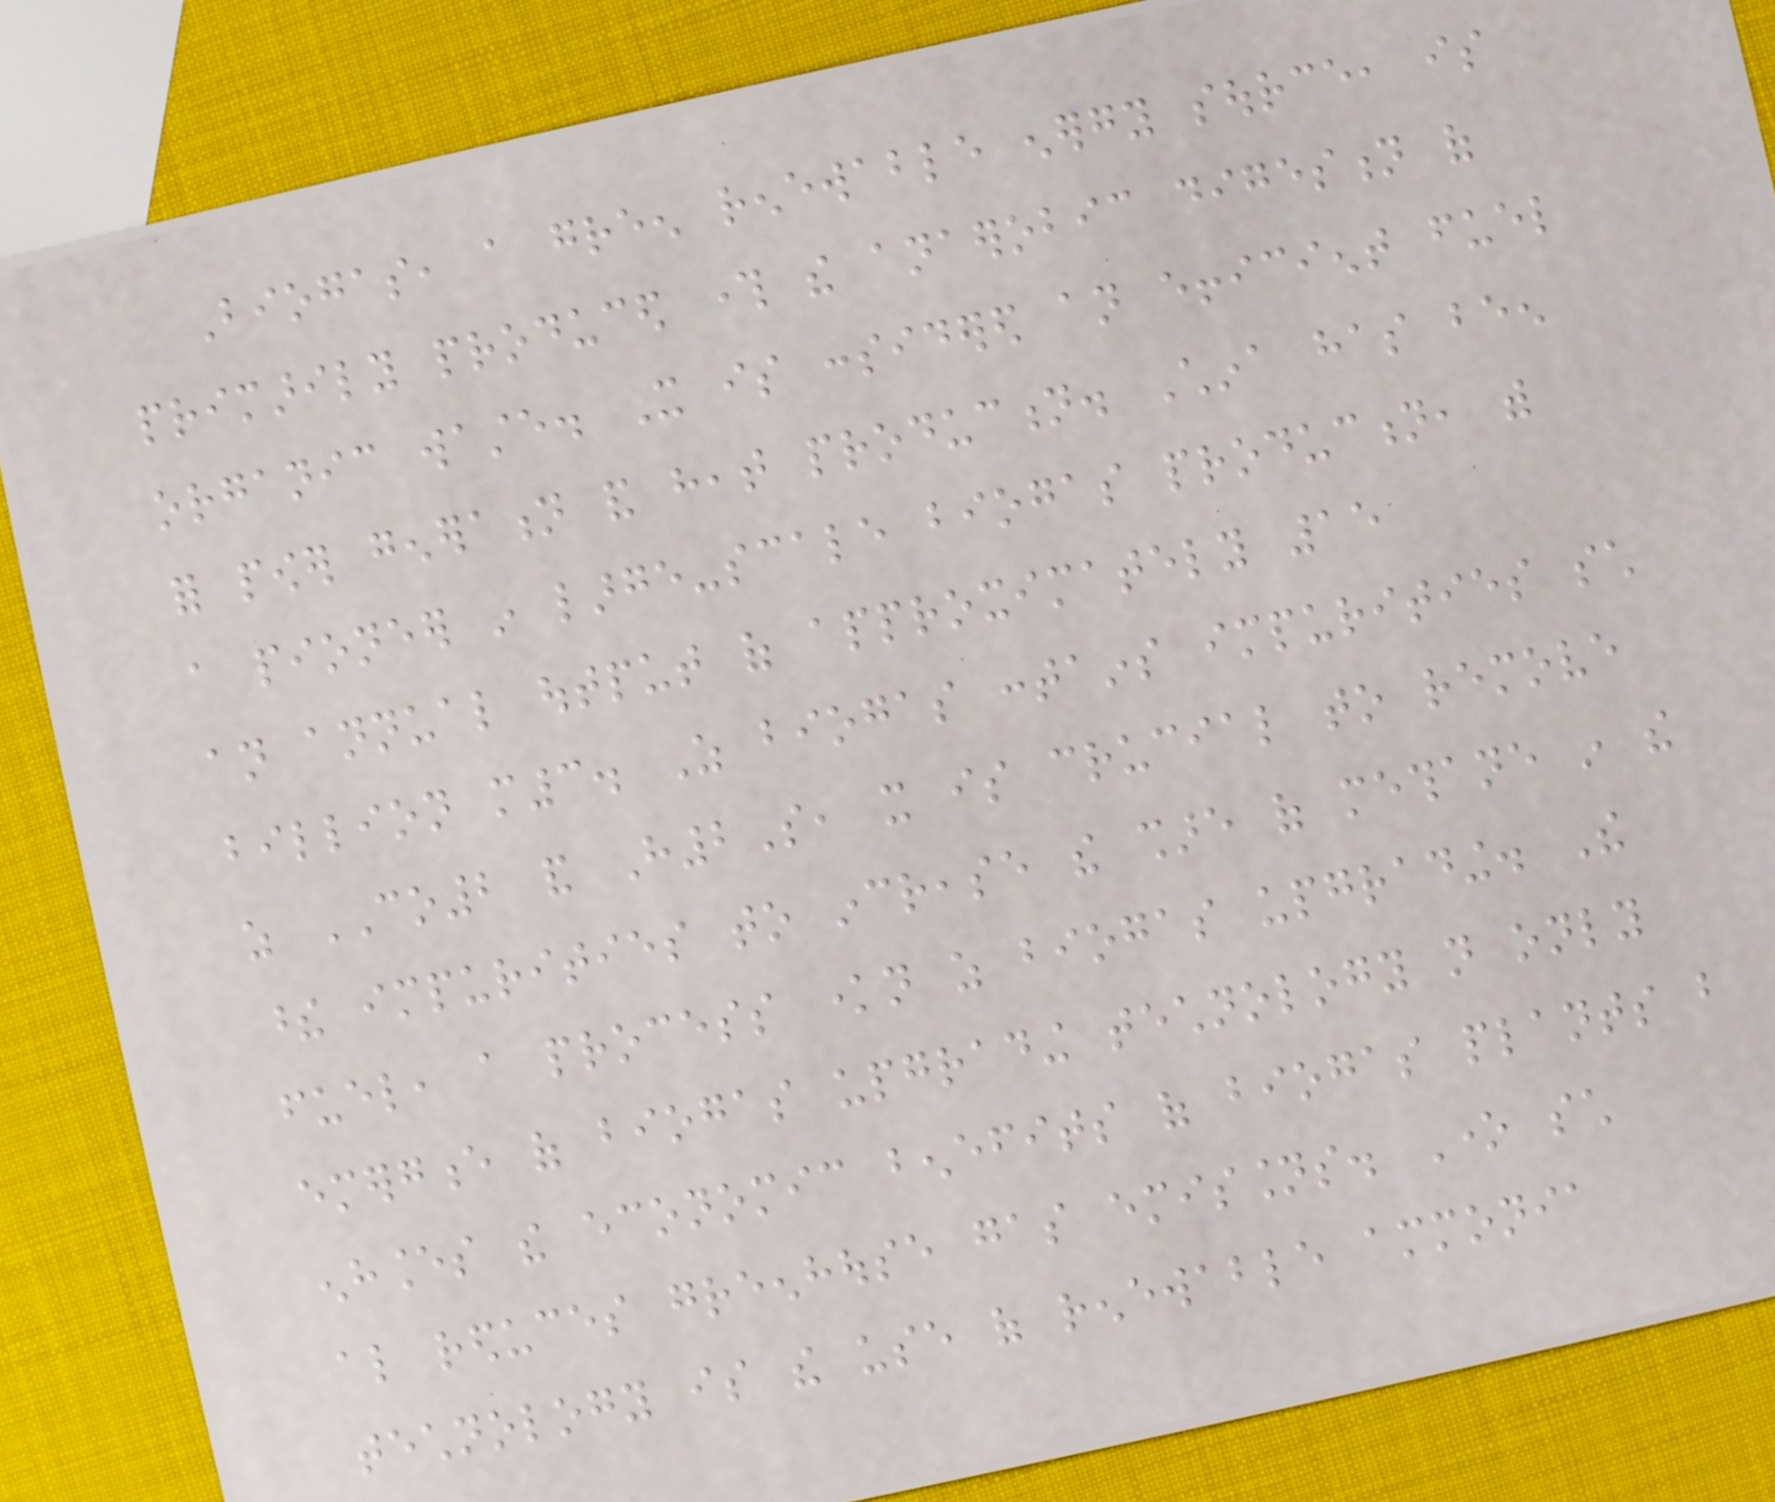Biogas, a green renewable energy source, is
primarily produced through the anaerobic digestion of
organic waste. It is considered an efficient fuel
for power generation and heat production. China has been
a pioneer in large-scale biogas production, with
an annual output of approximately 15
billion m3. As biogas contains impurities such
as CO2 and H2S, it is crucial to remove
these impurities to increase the share of methane in the
fuel, a process known as biogas upgrading. The
emergence of biogas upgrading technology not only
enhances the economic benefits of biogas plants but
also reduces greenhouse gas emissions. One such
technology is the use of renewable ammonia
